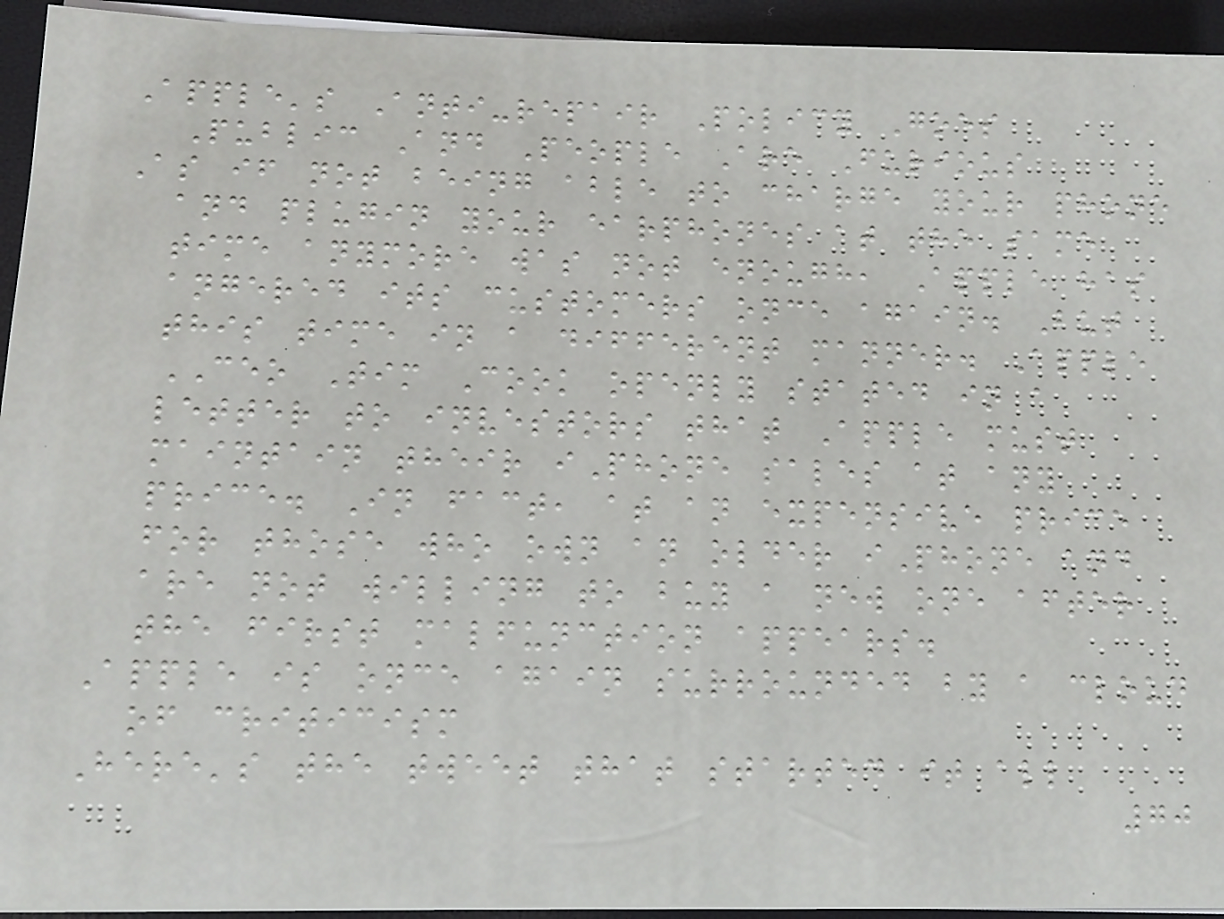Apple's Anti-repair Policy Goes
Public And People Are Furious
As if not being able to charge your phone
and plugin your earphones at the same
time anymore was not enough, Apple has
angered its customers once again. But
this time in a different manner. Apple
CEO Tim Cook openly stated in a
letter to investors that Apple must
maintain their iPhone sales at any
price. In fact, at an expensive price
for those who own an older iPhone and
are not willing to buy a new one after
the first malfunction appears.
Apple is once again surrounded by a cloud
of criticism
Here's the tweet that started it all
70
